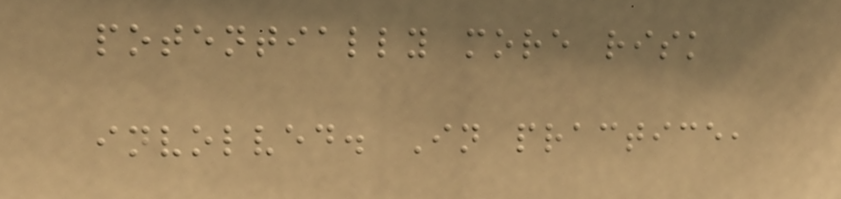potentially more risk
involved. In practice,
